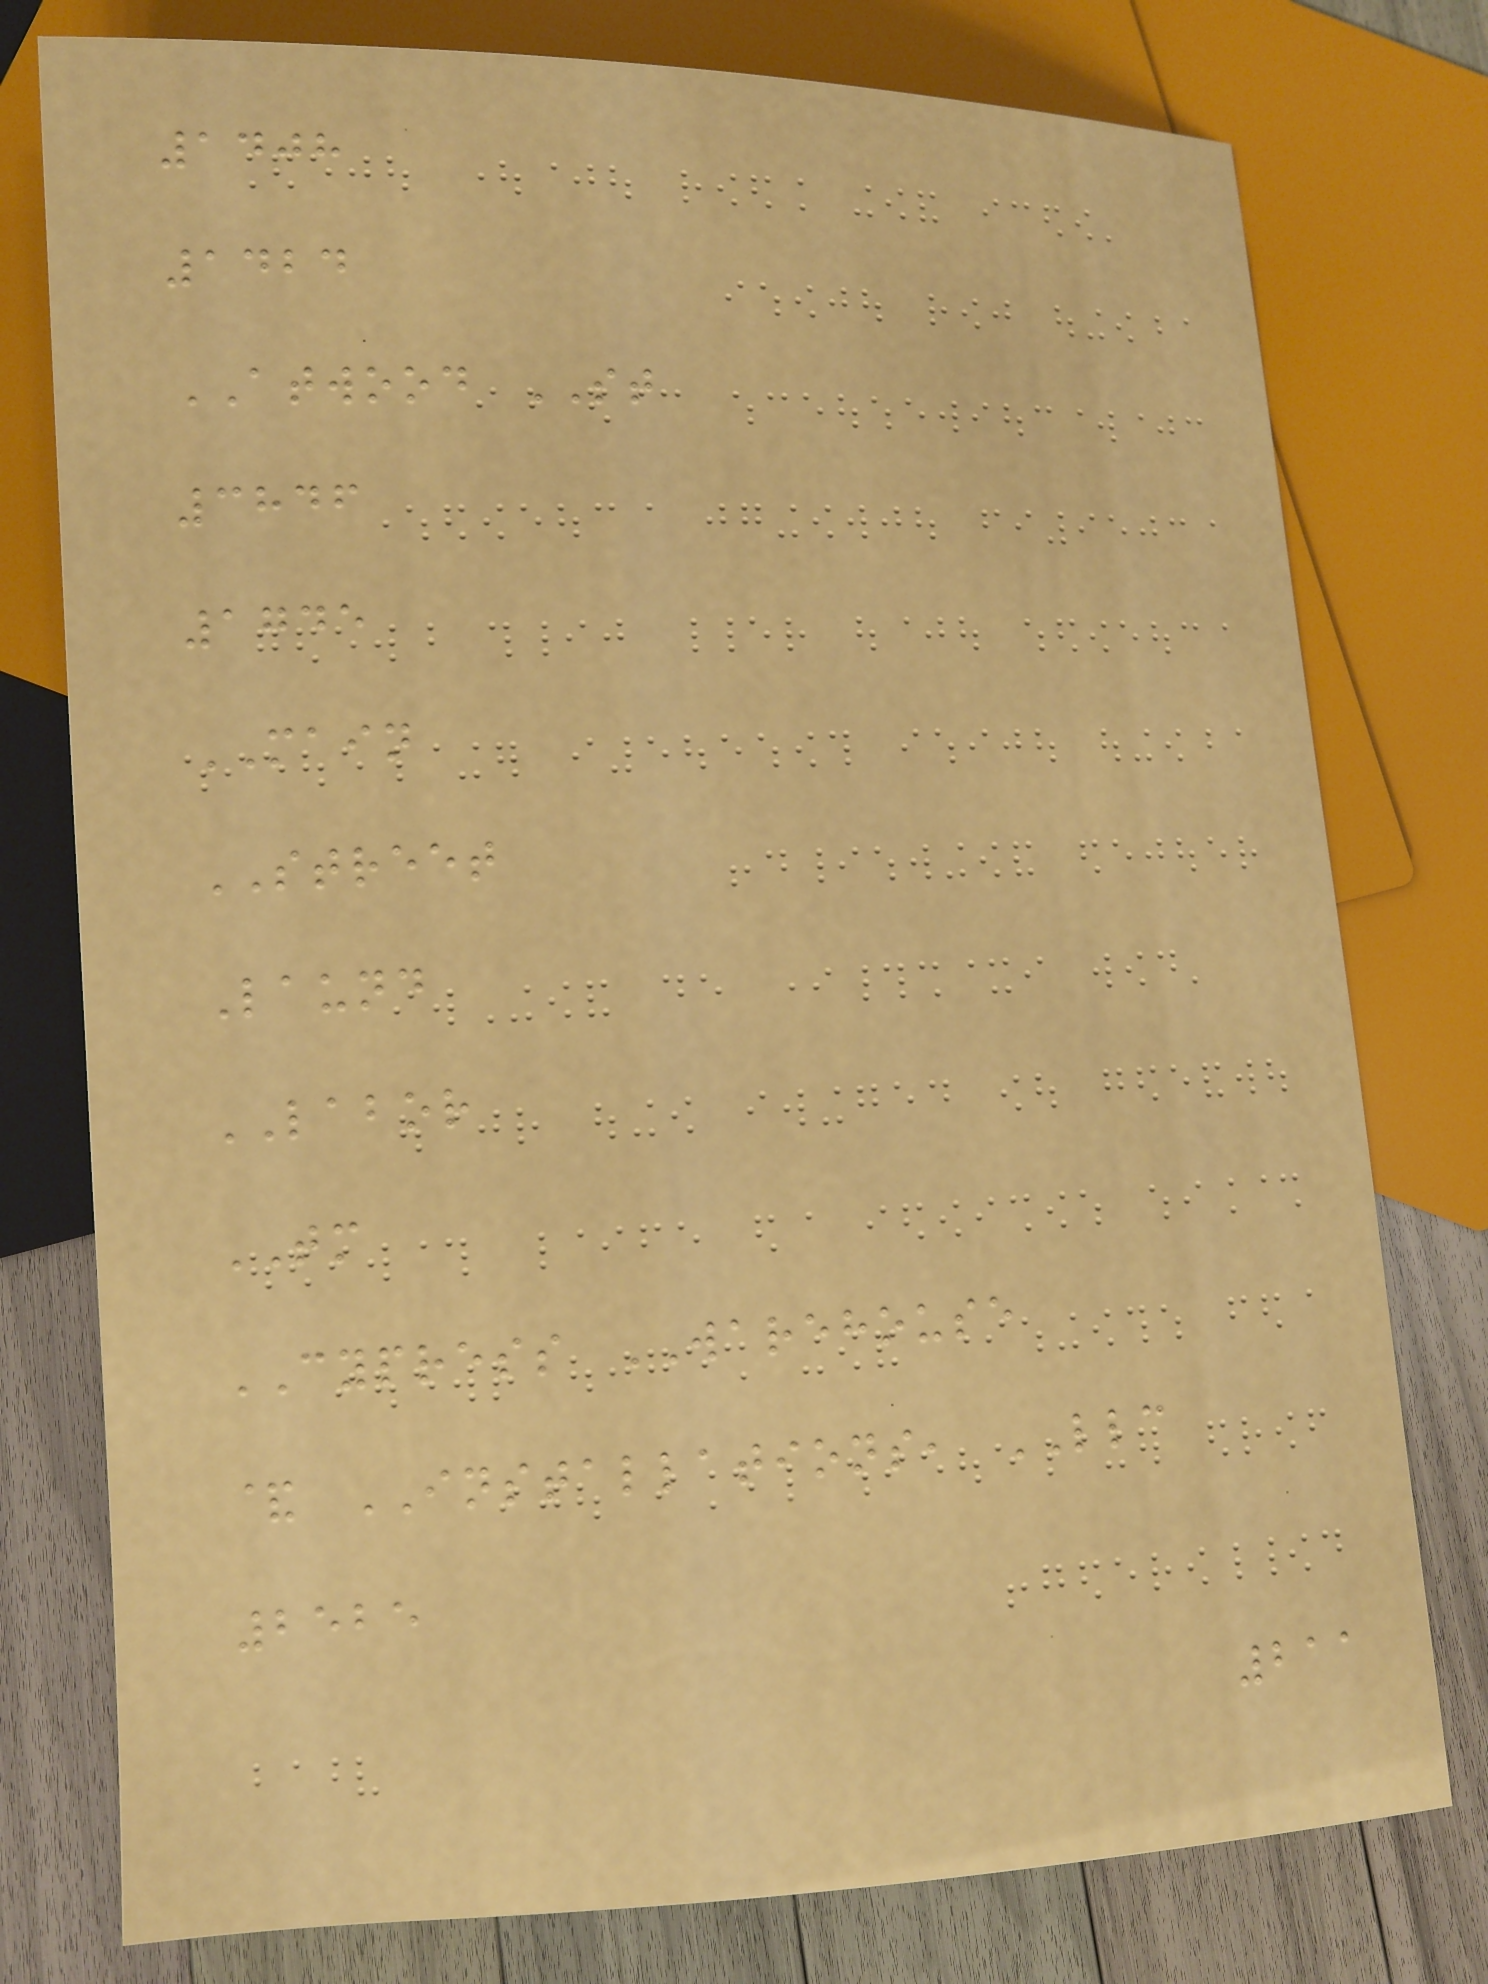1408
1424
ATWOOD ST
3846
1745
MAIN
STREET
Laund
LABOR
TM
CYPRESS WAREHOUSE
& INSTALLATIONS, LLC
2525
211
